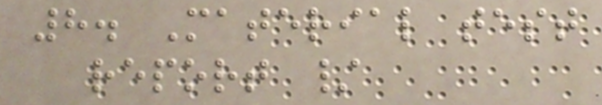8. Material test
report /
